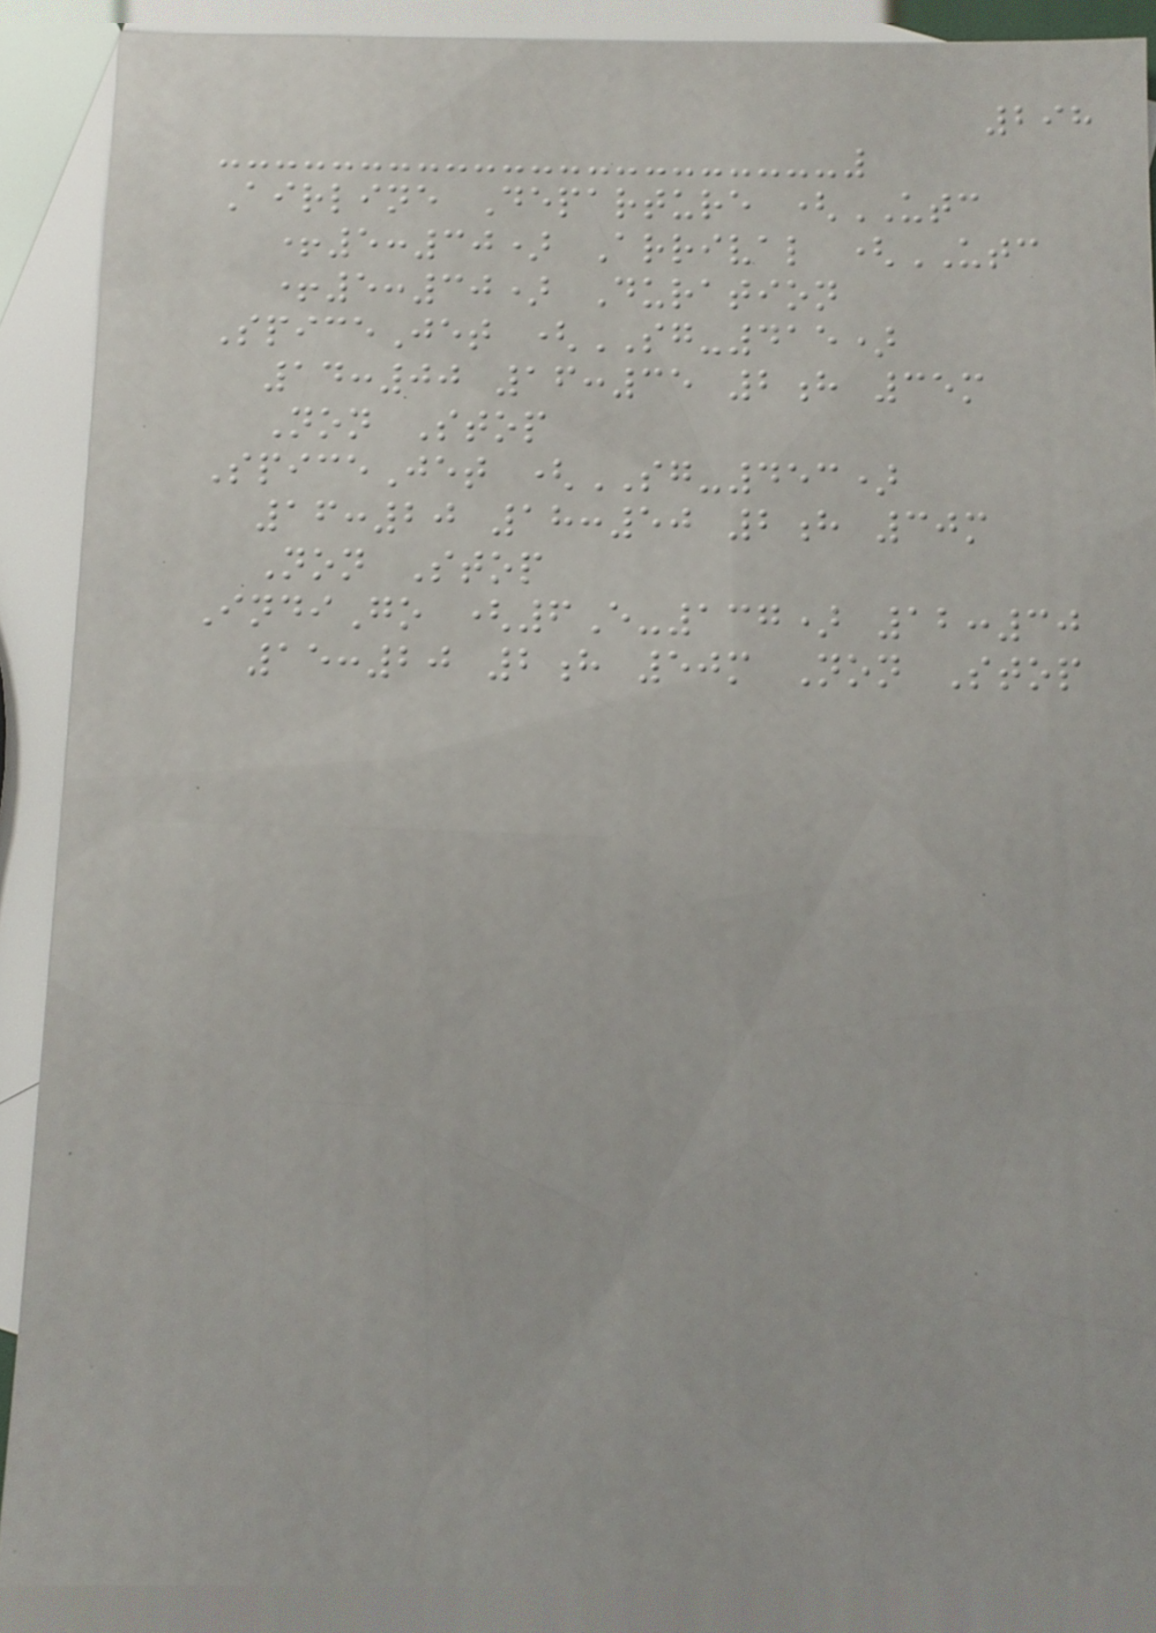298
Airline Departure (UTC
+5:30) Arrival (UTC
+5:30) Duration
SpiceJet (SG-415)
14:00 16:35 2h 35m
Non Stop
SpiceJet (SG-453)
16:20 18:50 2h 30m
Non Stop
IndiGo (6E-137) 12:30
15:20 2h 50m Non Stop
